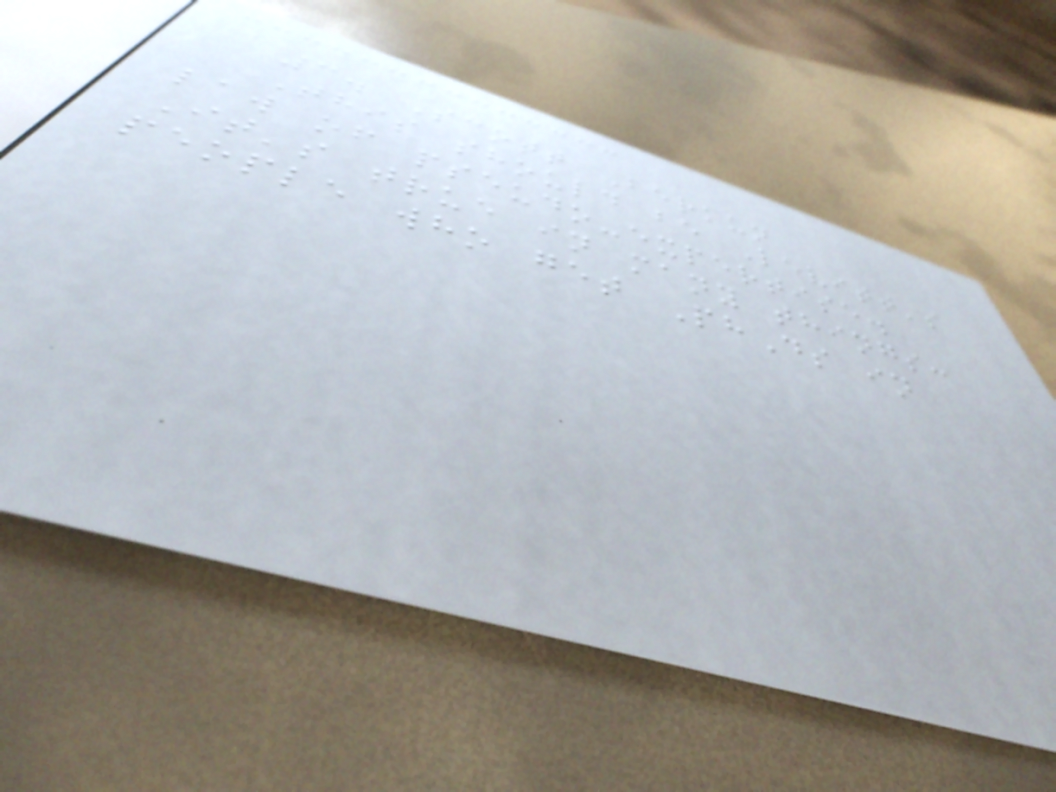3. Scott Berkun
This should be Levitt's
law of pseudo-expertise.
It's true in many things:
people who get PhDs in
